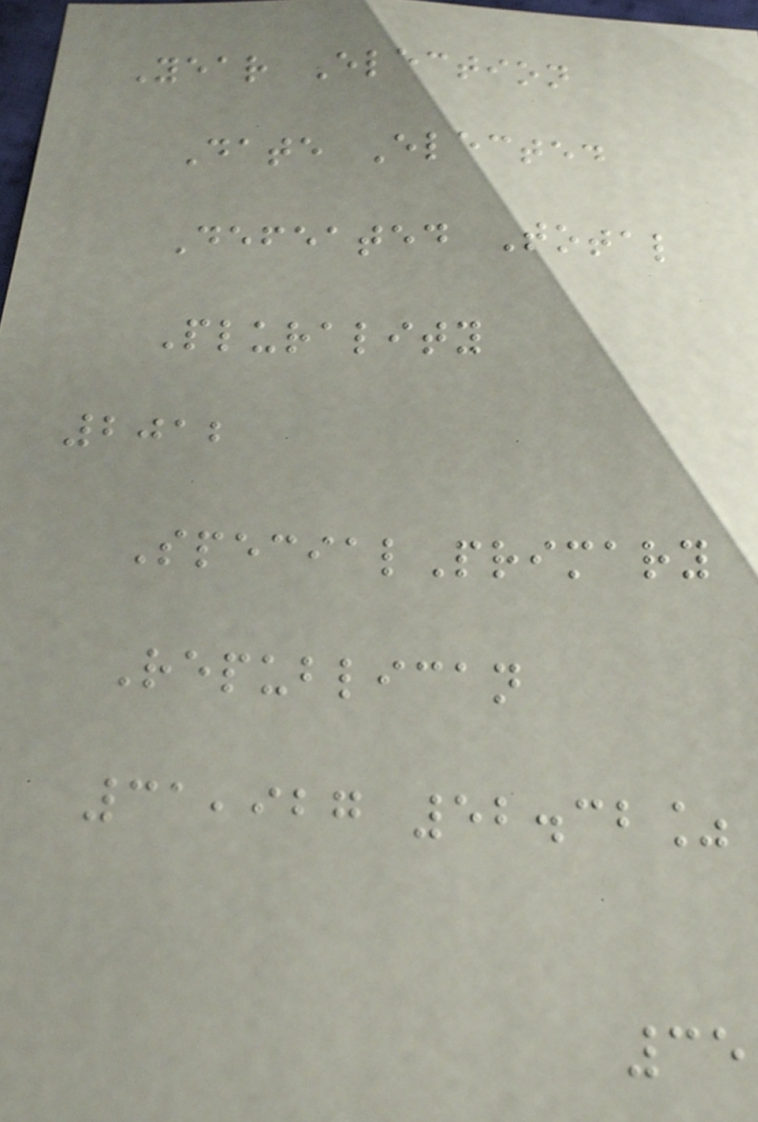Year Election
Date Elected
Defeated Total
Plurality
2012
SpecialPrimary
Republican
31,927 52.32%
35
